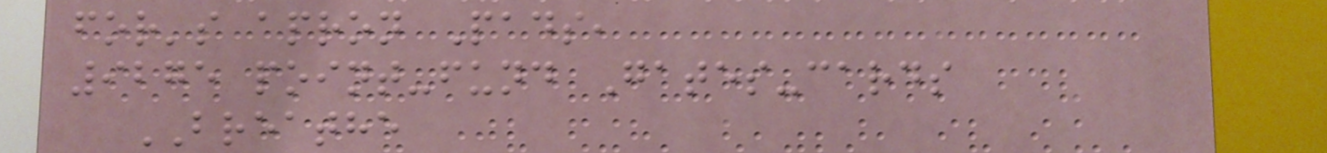for's apron Pads,
9275 point-fund Gates-cards
BREATHE
